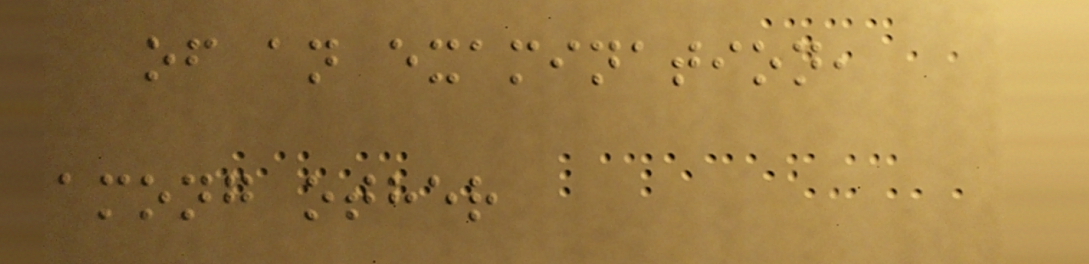of an examination,
among other
